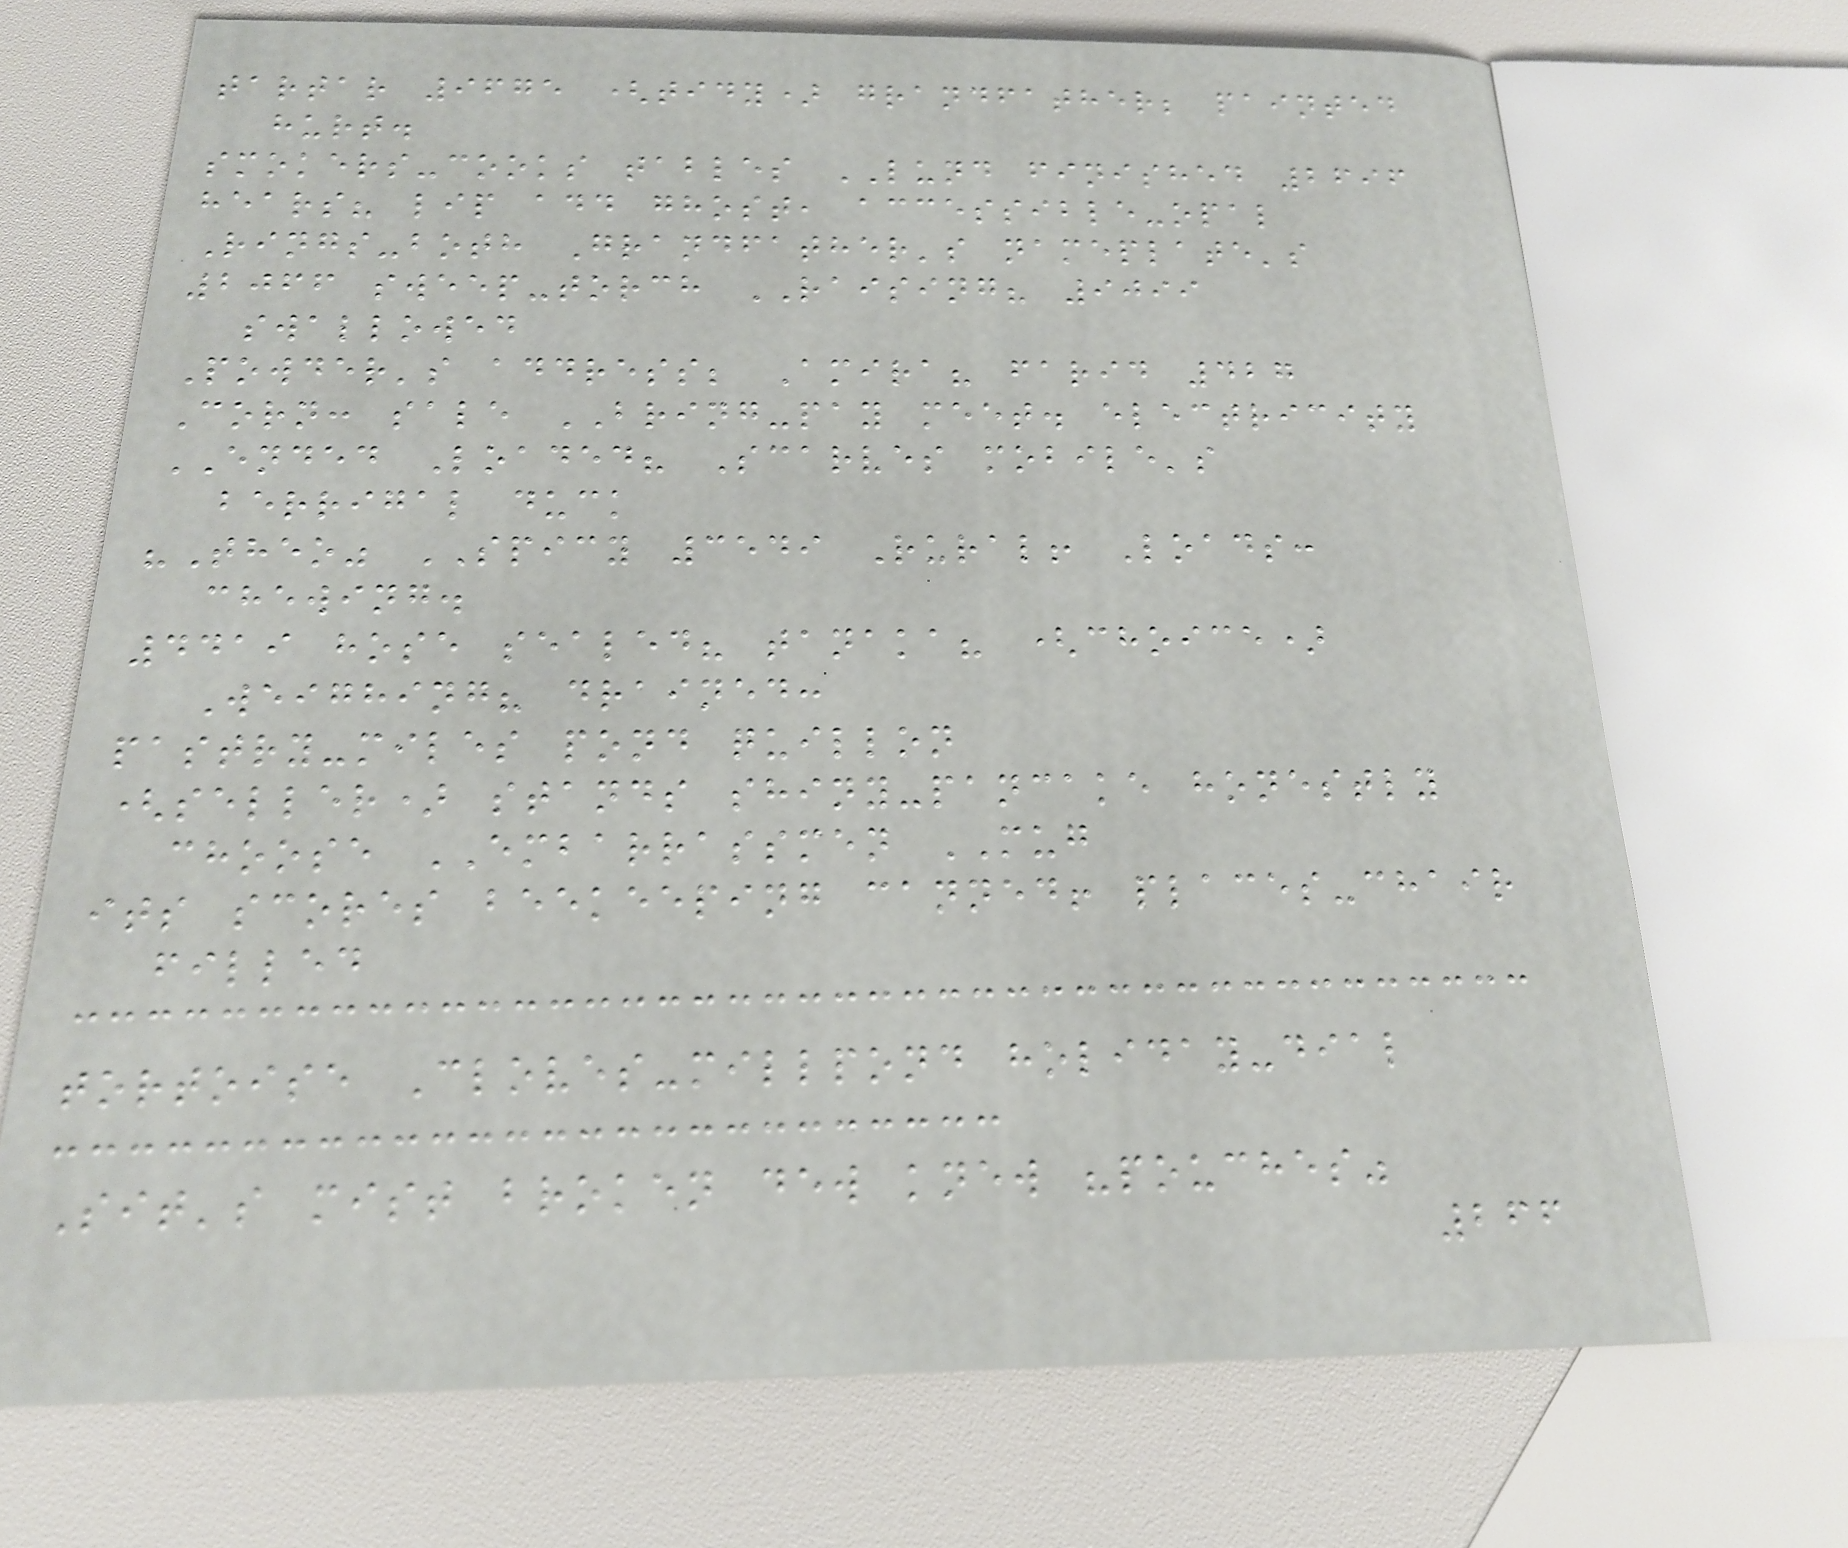tartar 9675 (tidy) grandfather; painted
hurt.
smokers-cooks tables LUND finished 2696
hears? lip add ghost, accessible-opal
Rings-both Grandfather's nameplate's
2066 sweep-torch RAISING? 9099
swallowed
Powder's address; Amira? farid 427
Corn: sale BRING-pay meet. electricity
ENDED Loaded? Scarves mobile's
berrigal duck
"Theo" SPICY 3549 Rural! Loads:
chewing.
4419 hose sealed? tanaka? (choice)
Weighing? drained:
pastry-miles pond quillon
(seller) stands shiny-pancake honestly
choose EMBARRASSMEN MUG
its scores beekeeping canned! places-chair
filled
tortoise Cloves-millpond holiday-dial
Sit's mist broken dew knew "pouches"
266
